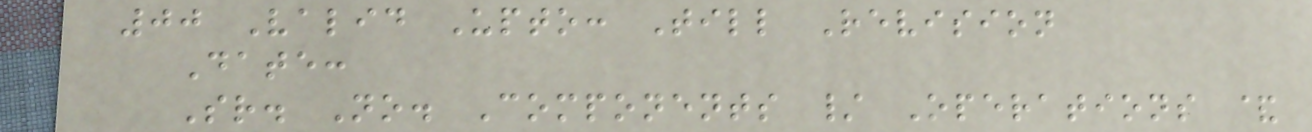00 Valid Upto: Till Revision
Date:
Sr. No. Components / Operations &
